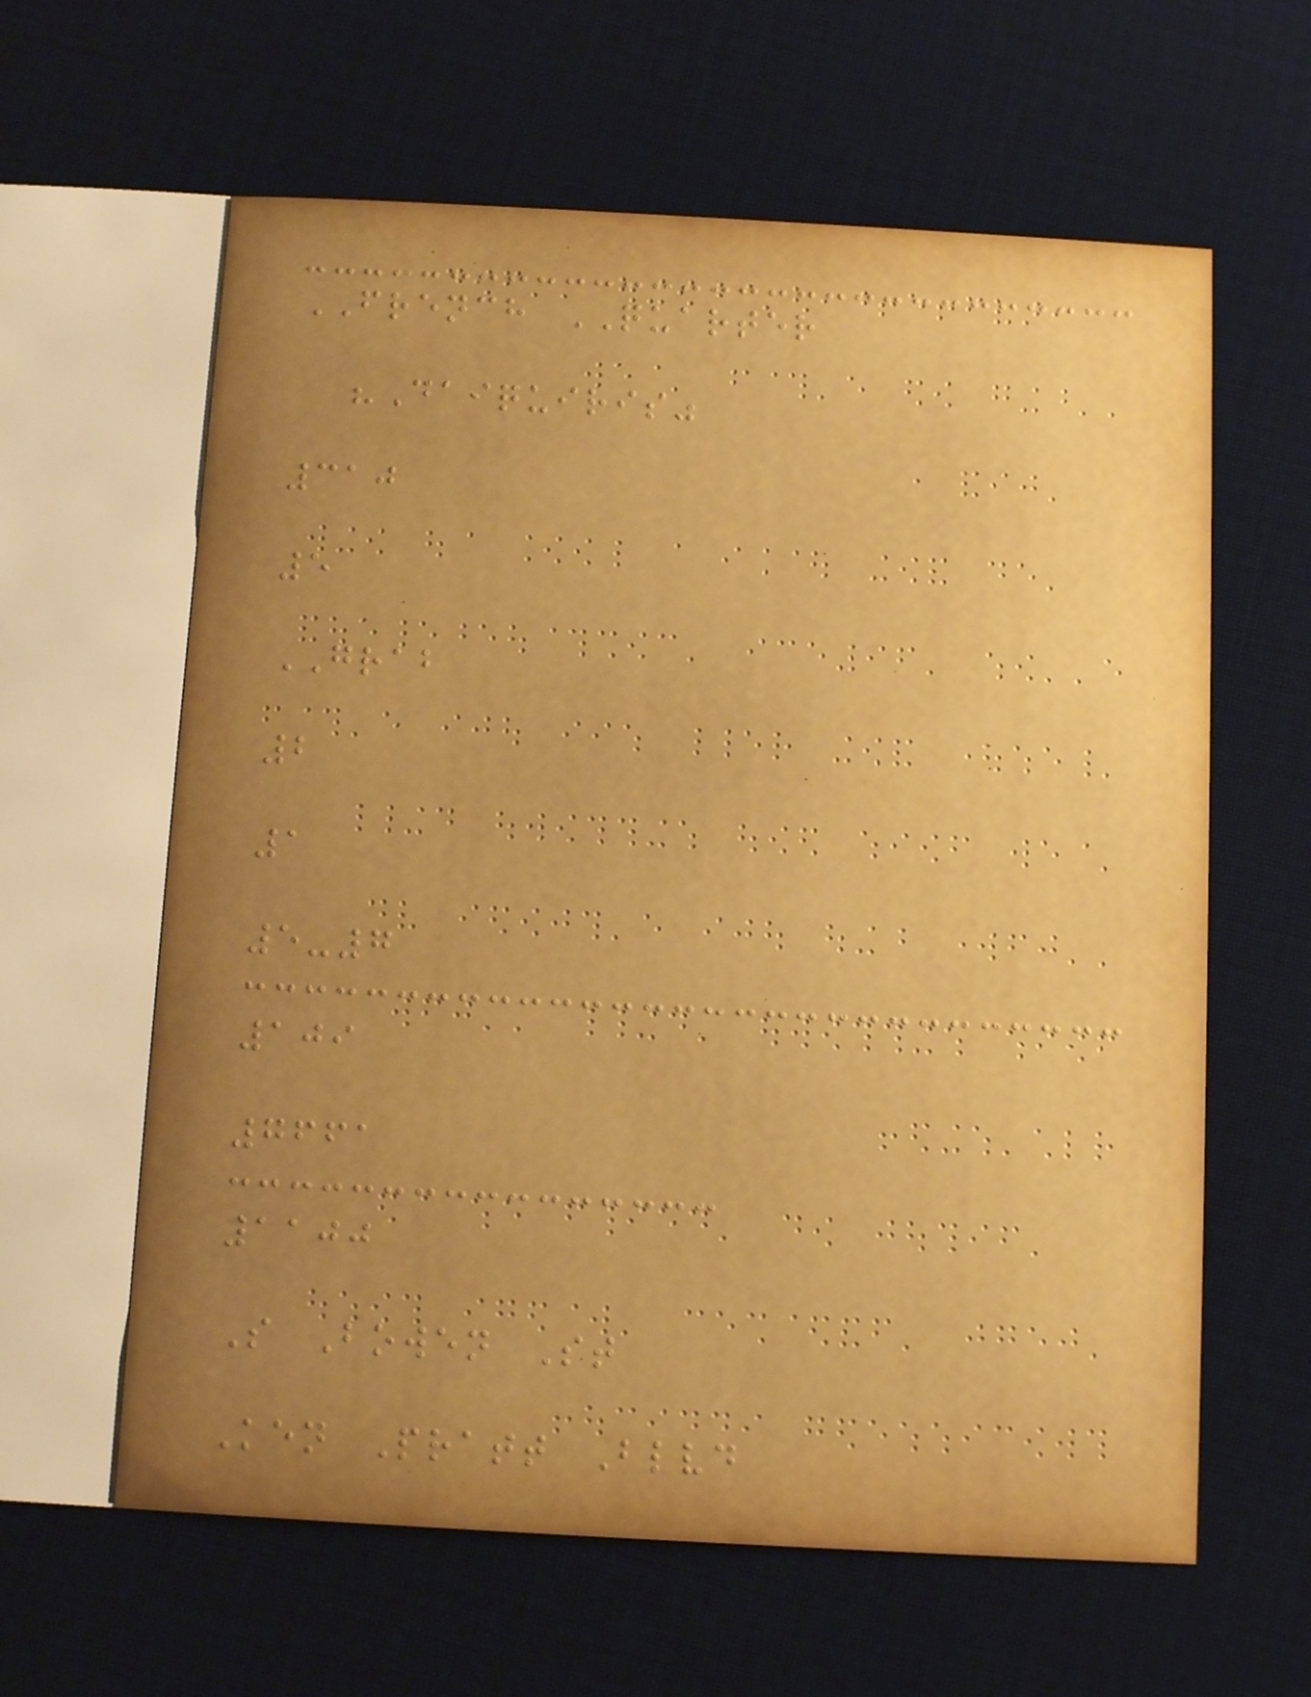FRENCH QUARTER
"Daiquiris"
310
5
GRAB
2
1
5-7
109
7661
1100
S Bowen St
Ken Pratt Blvd
